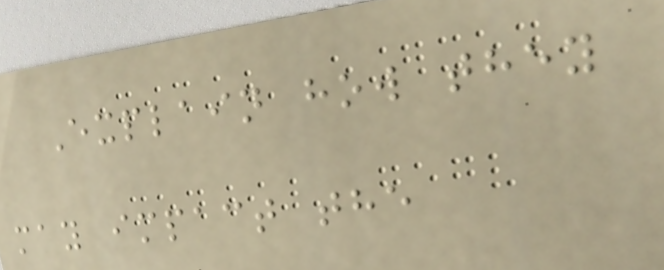Explain how they
may impact the
